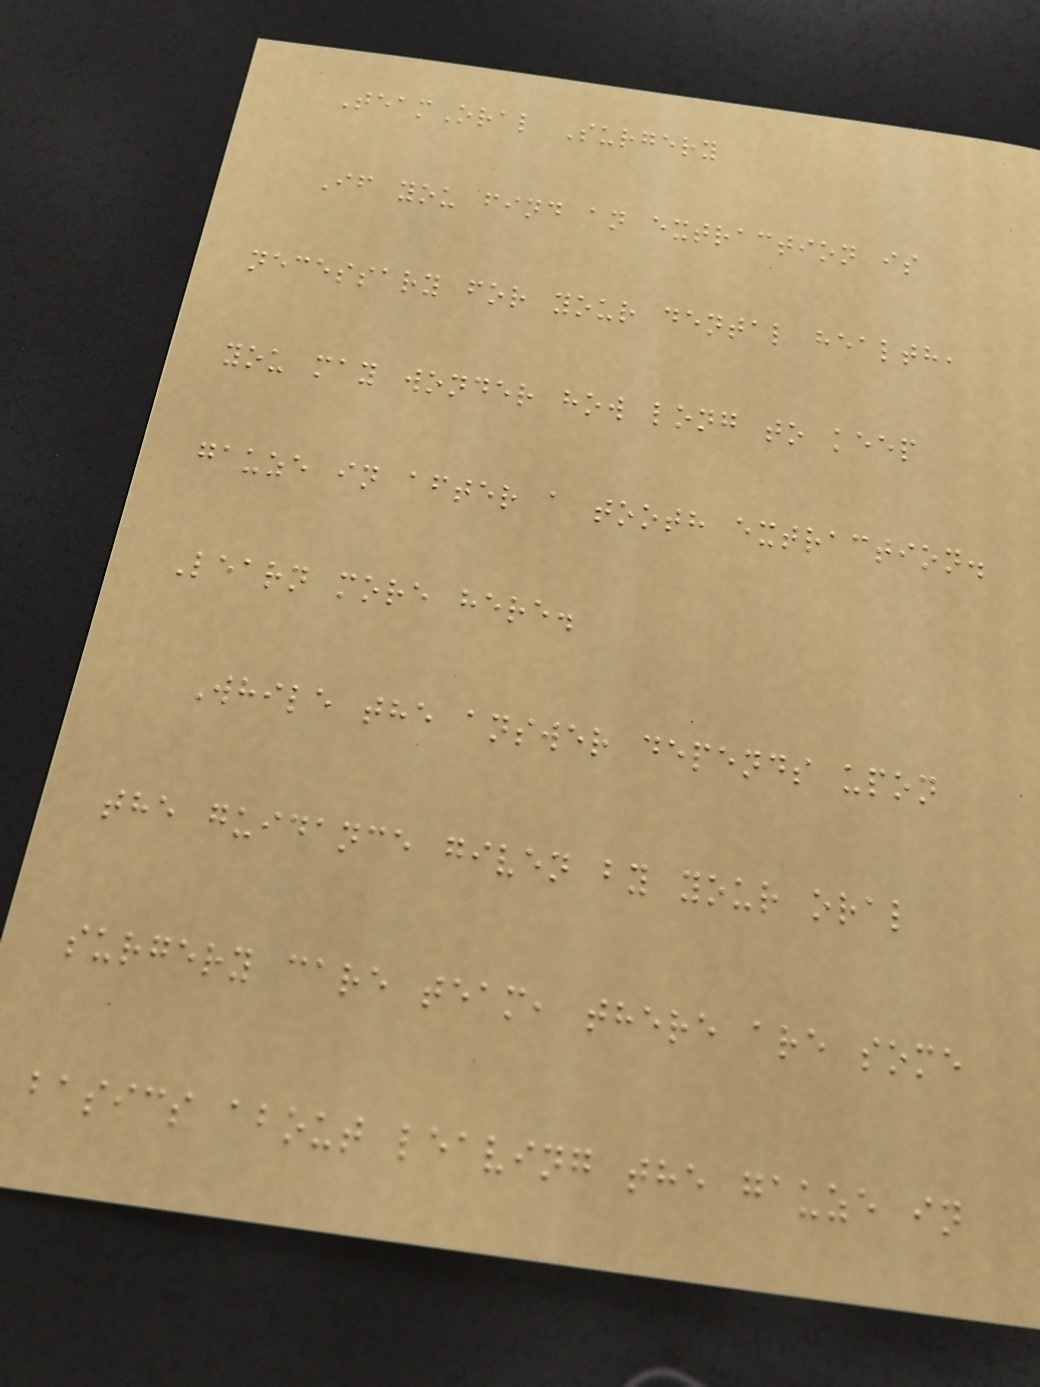TeamOral Surgery
If you find an extraction is
necessary for your dental health,
you may wonder how long to keep
gauze in after a tooth extraction.
Learn more here.
While the answer depends upon
the guidance given by your oral
surgery care team, there are some
basics about leaving the gauze in
